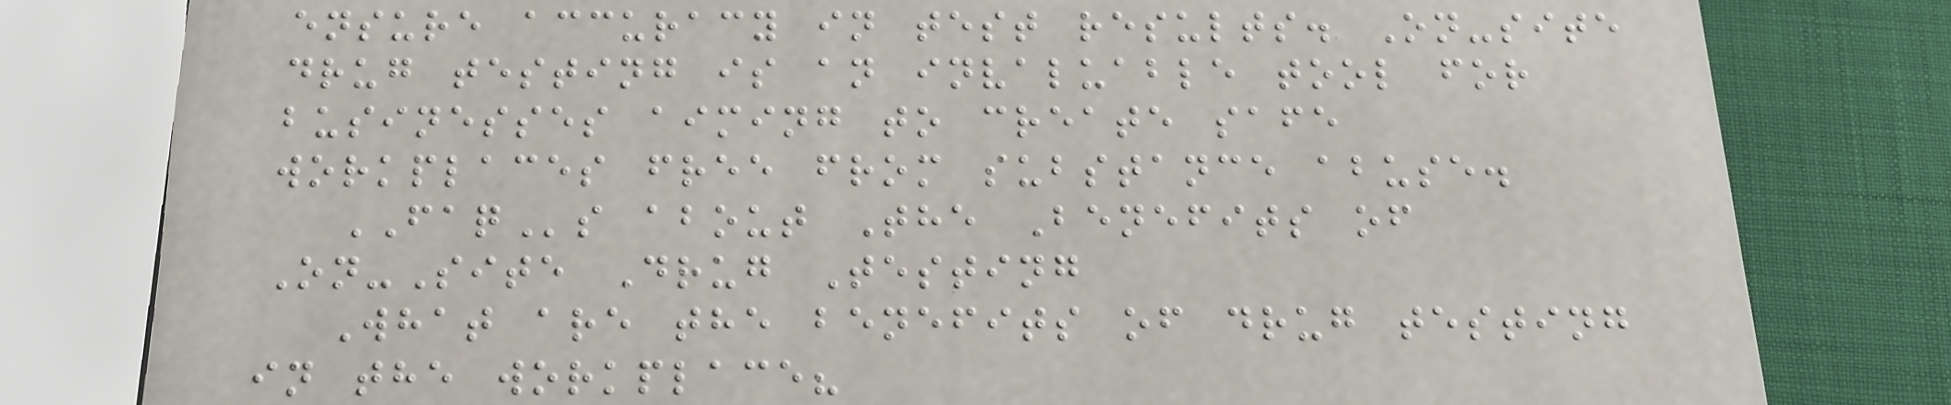ensure accuracy in test results. On-site
drug testing is an invaluable tool for
businesses aiming to create safe
workplaces free from substance abuse.
FAQs about The Benefits of
On-Site Drug Testing
What are the benefits of drug testing
in the workplace?
